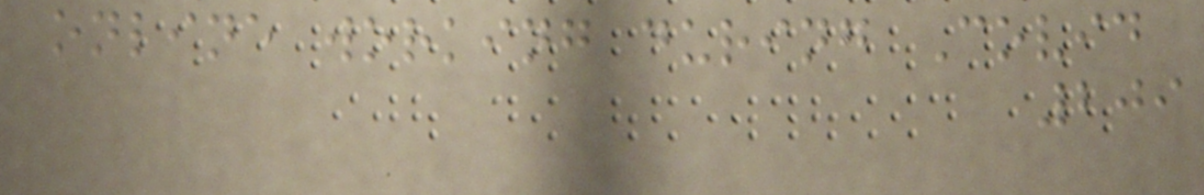online working during Covid
209
